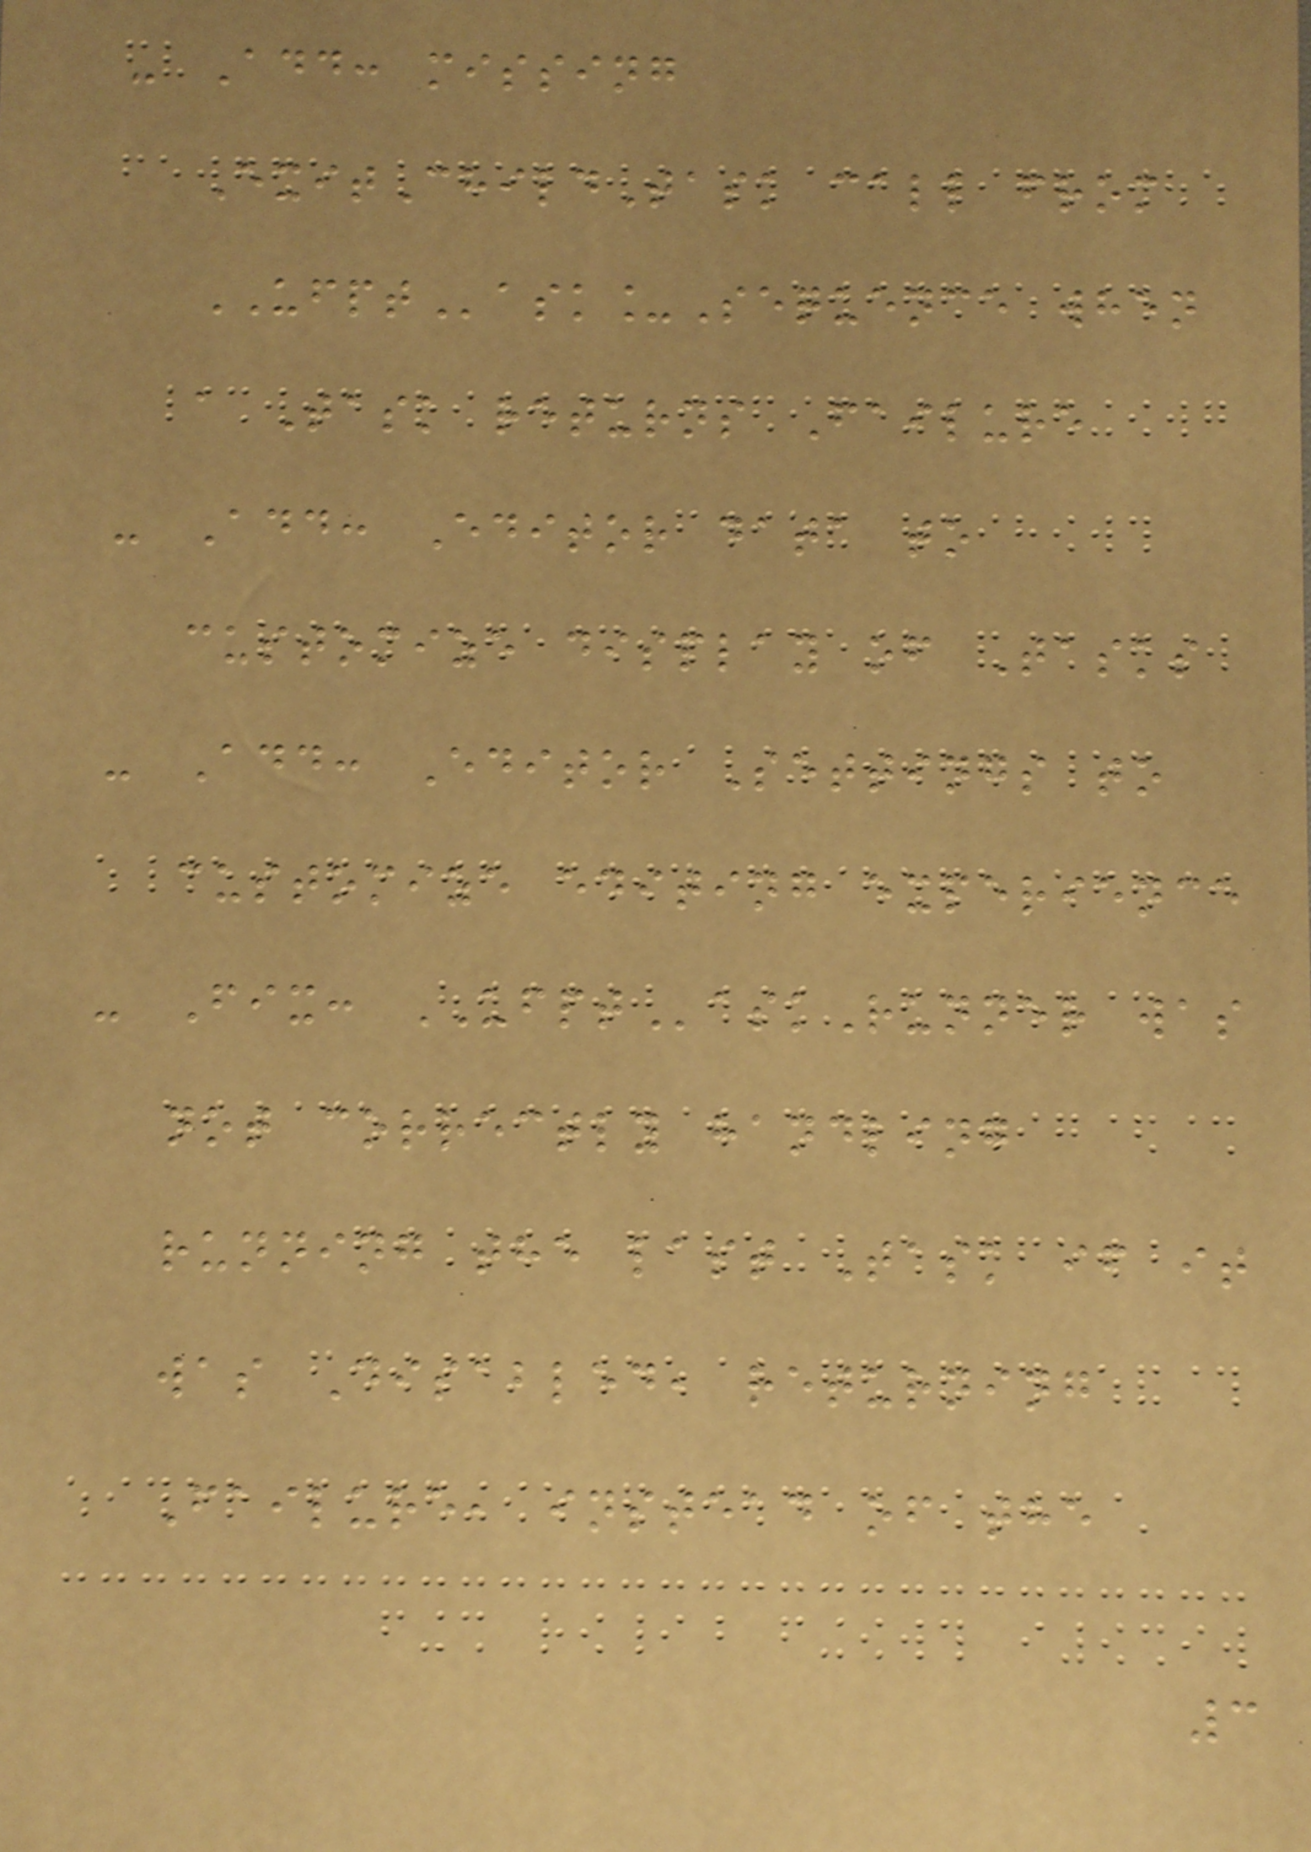- Add: missing
ExitChildTask call from
UFPTask_Sequence when
a Task returns Failure
- Add: Editor data to
customize display of Tasks
- Add: Editor Settings to
customize editing experience
- Fix: UFPTaskRunner was
not correctly handling
running the last Task if it
was Disabled, returning
Failure, instead of the
3
